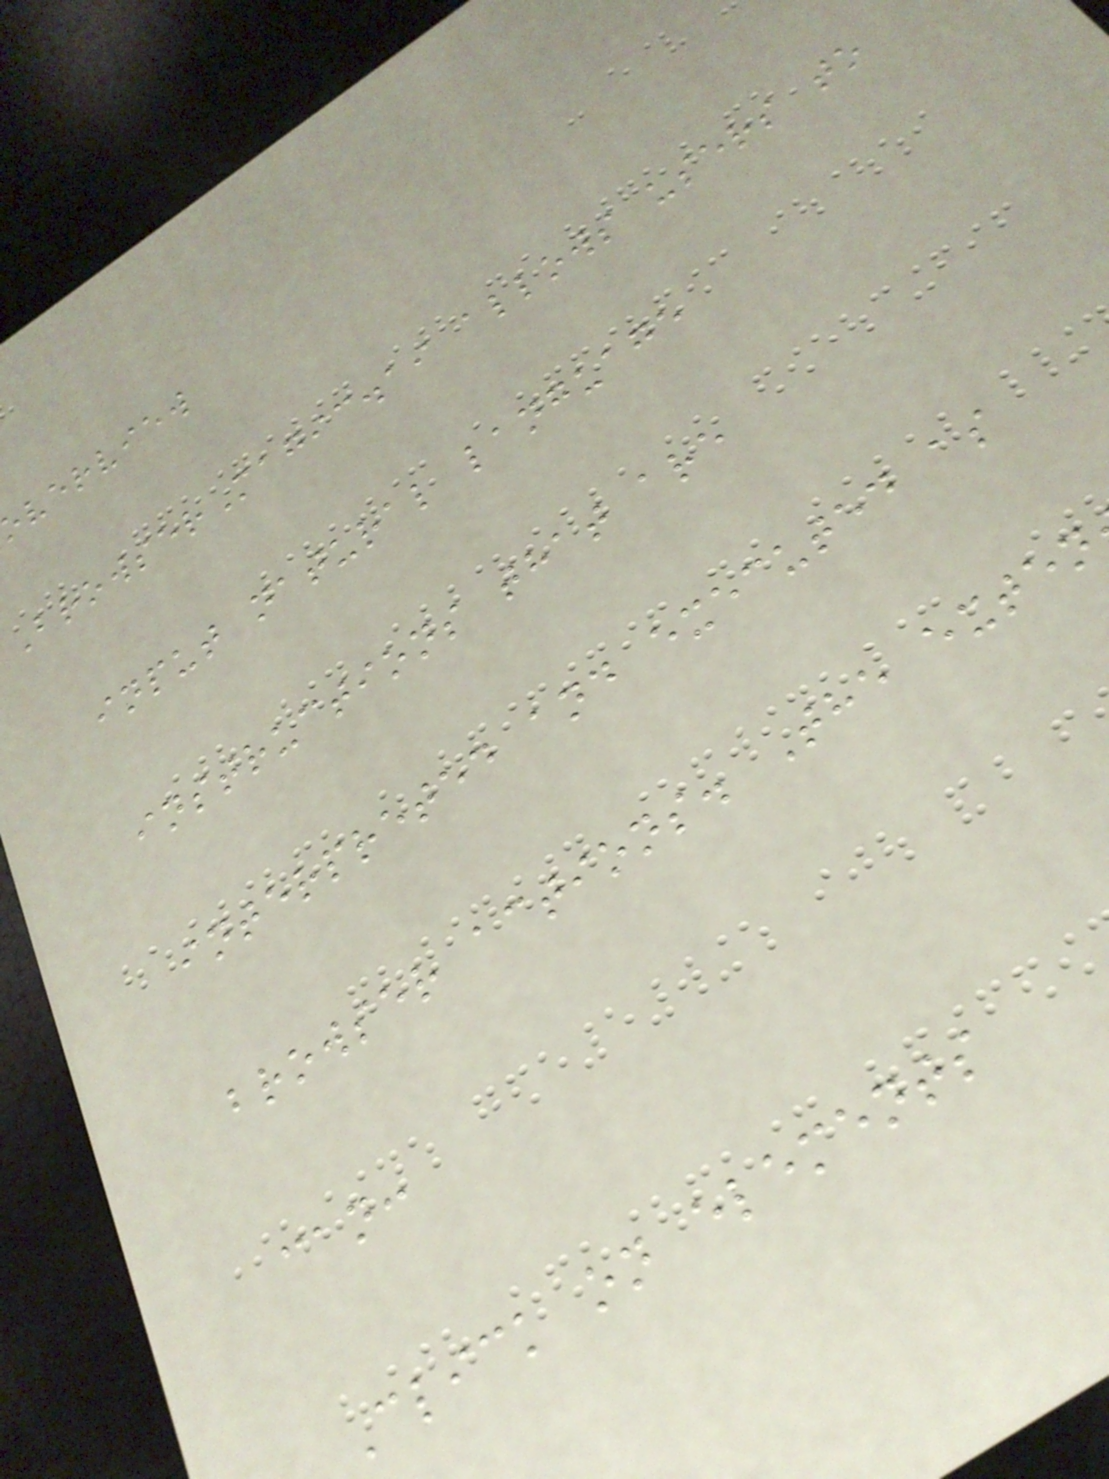verview
BrowserMagic.ai allows users to
input natural language
instructions that are
interpreted and executed as
browser actions. The exten
can:
Click on elements
